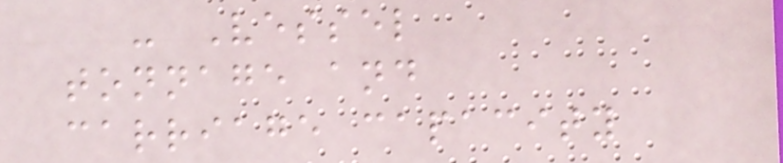- Vessel
tonnage and
carriage capacity
